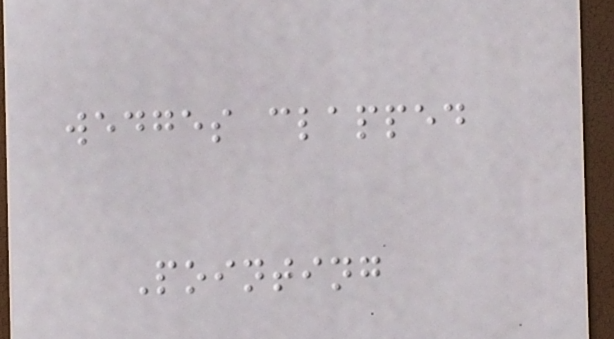wedges clapped
Pointing
